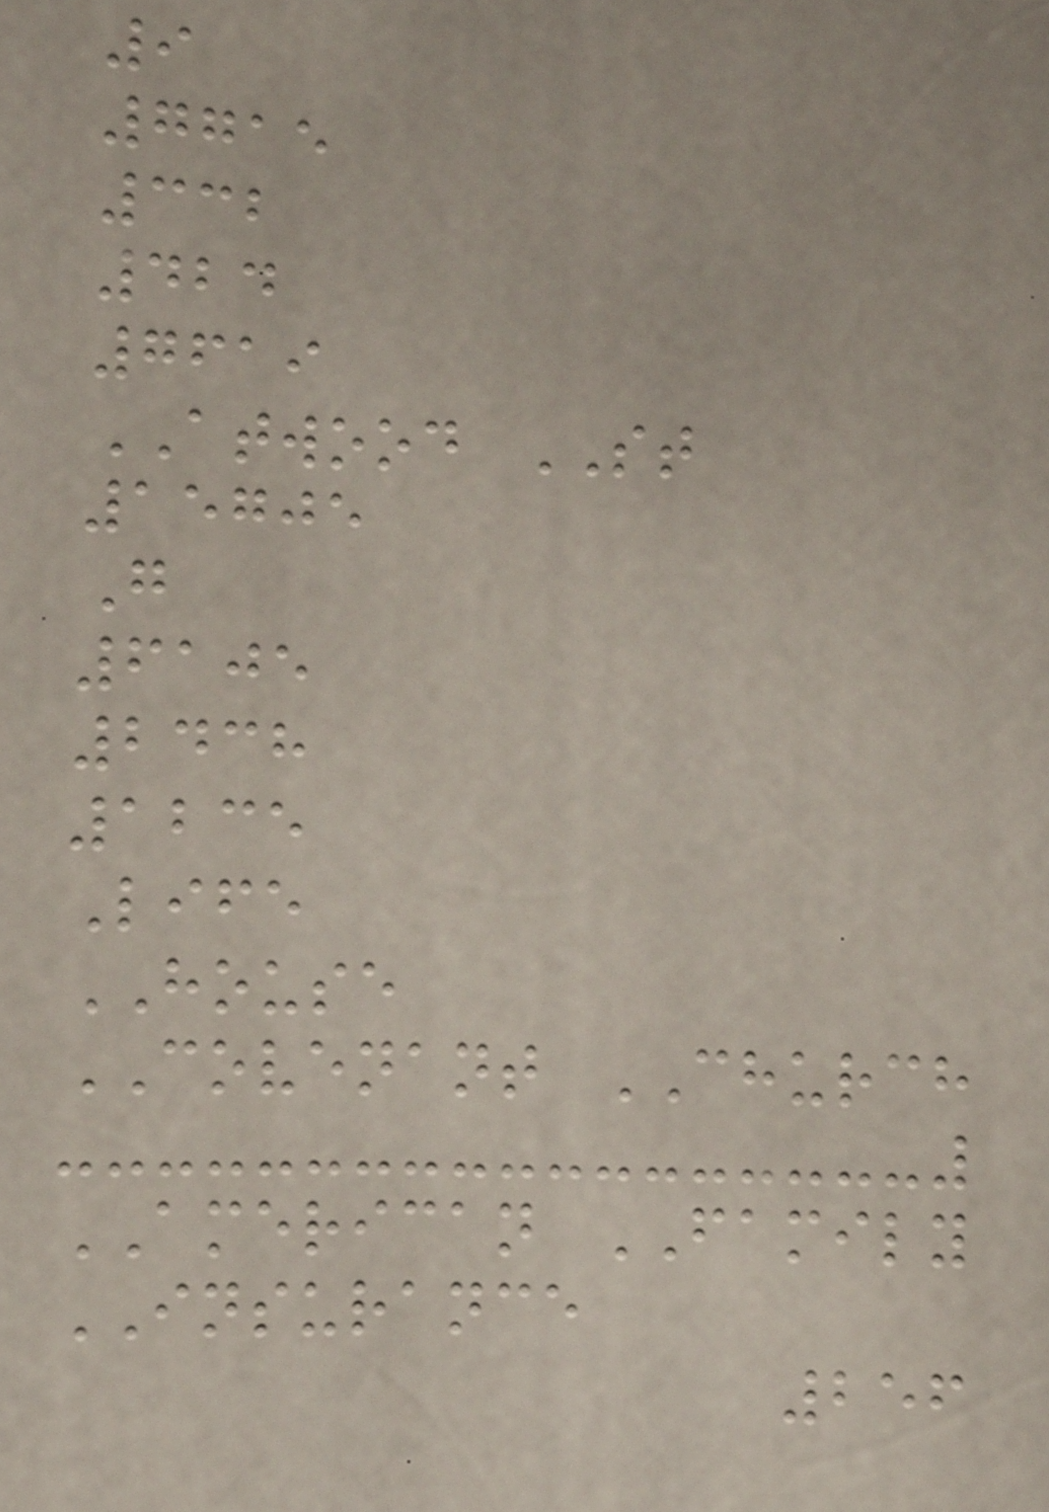9
7715
332
424
7619
ATWOOD ST
15705
G
6105
2438
1235
Life
HOUSE
COVENANT CHURCH
AMERICAN FAMILY
INSURANCE
256
